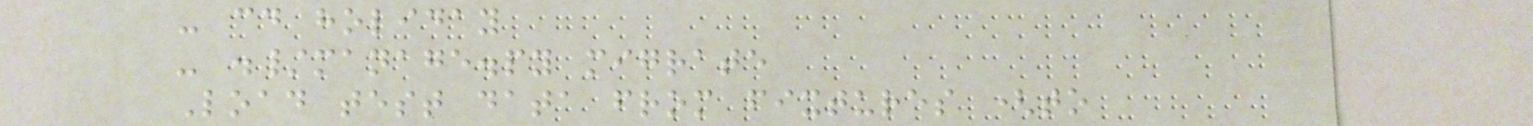- cd holiday
- ./manage.py migrate
Load test data from fixtures (to
